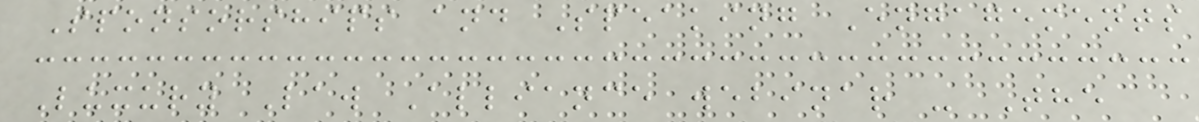Sponsorships and Speaking Engagements
Luxury Law Alliance webinar - The
